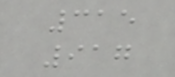315
917
